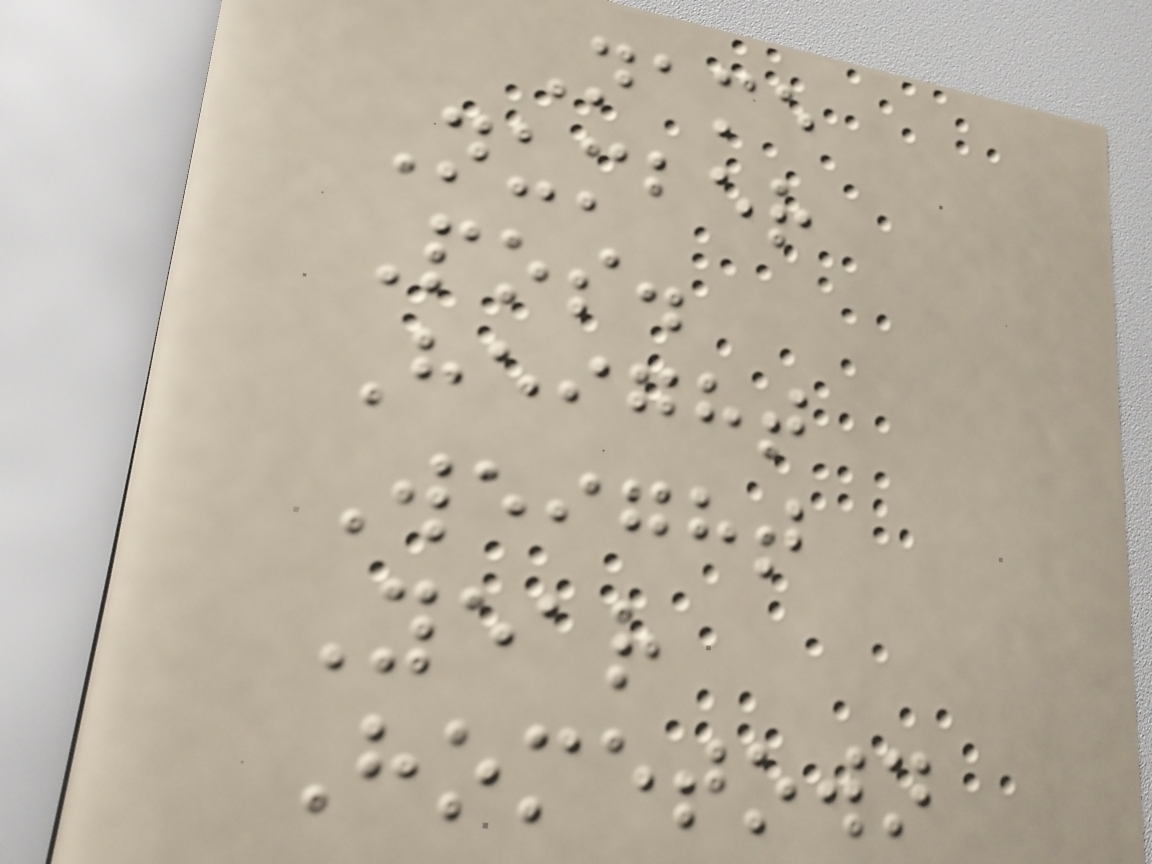Name
Number
Pos.
Height
Weight
Year
Hometown
